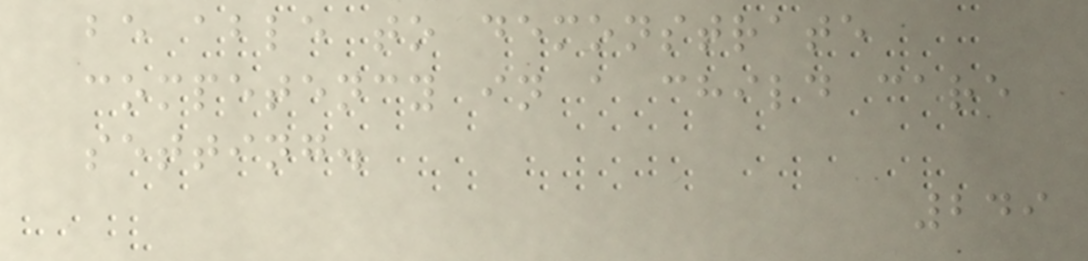be able to demonstrate
competency in a child care
setting.
249
